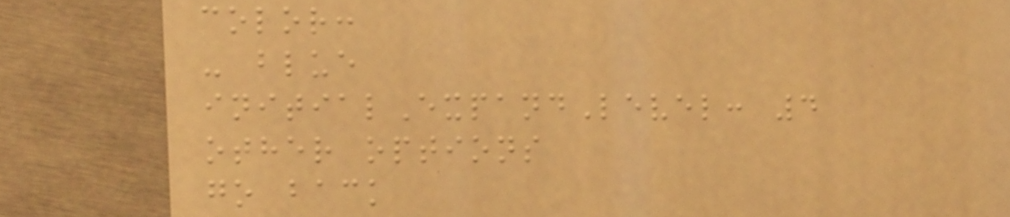color:
- blue
initialExpandLevel: 4
other options
go back
